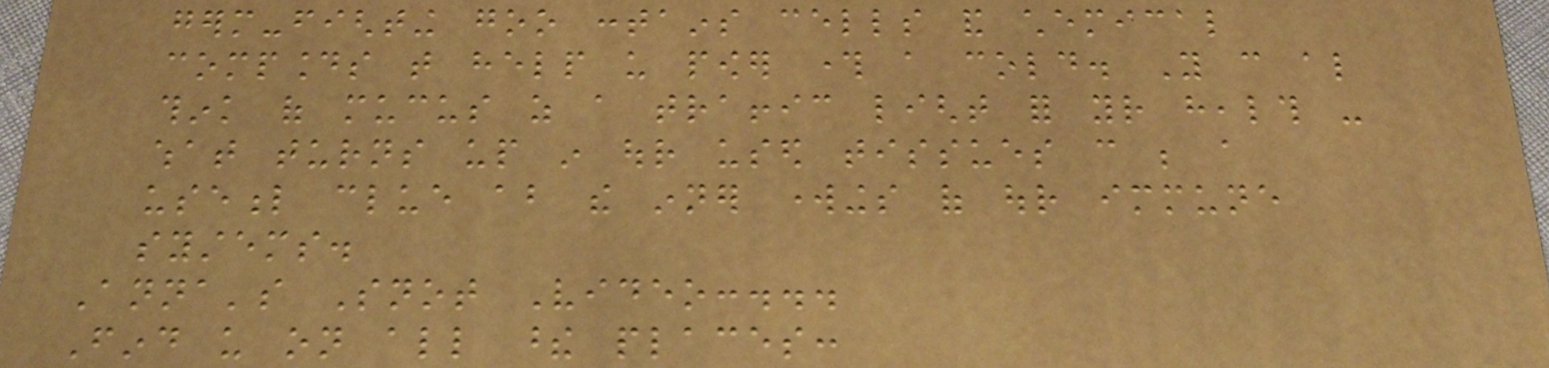germ-fighting goo contains cells and chemical
compounds that help us power through a cold. You can also
think of mucus as a traffic light for your health -
what turns up in our used tissues can be a
useful clue about the inner workings of our immune
systems.
Anna's Snot Video:...
Find us on all these places:
